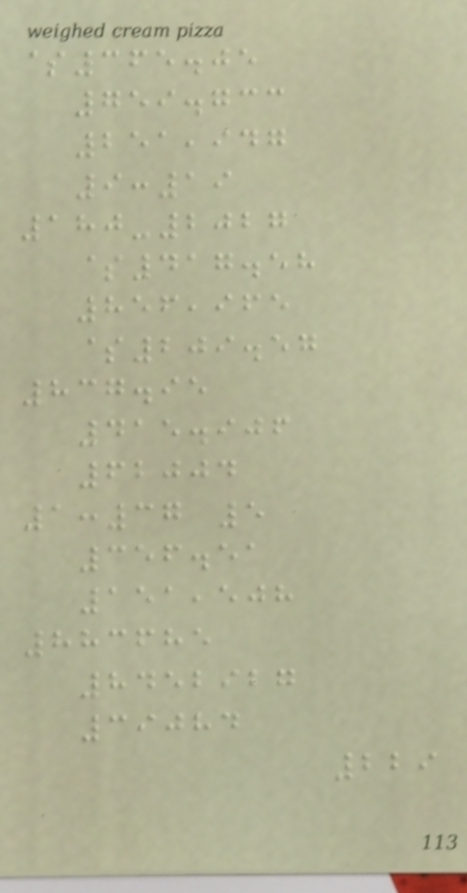$365.05
759.733
251,947
9:19
180-2027
$417.58
856,965
$209.57
837.95
415.906
62004
1:37 5
356.51
151,508
883685
8452927
39084
229
